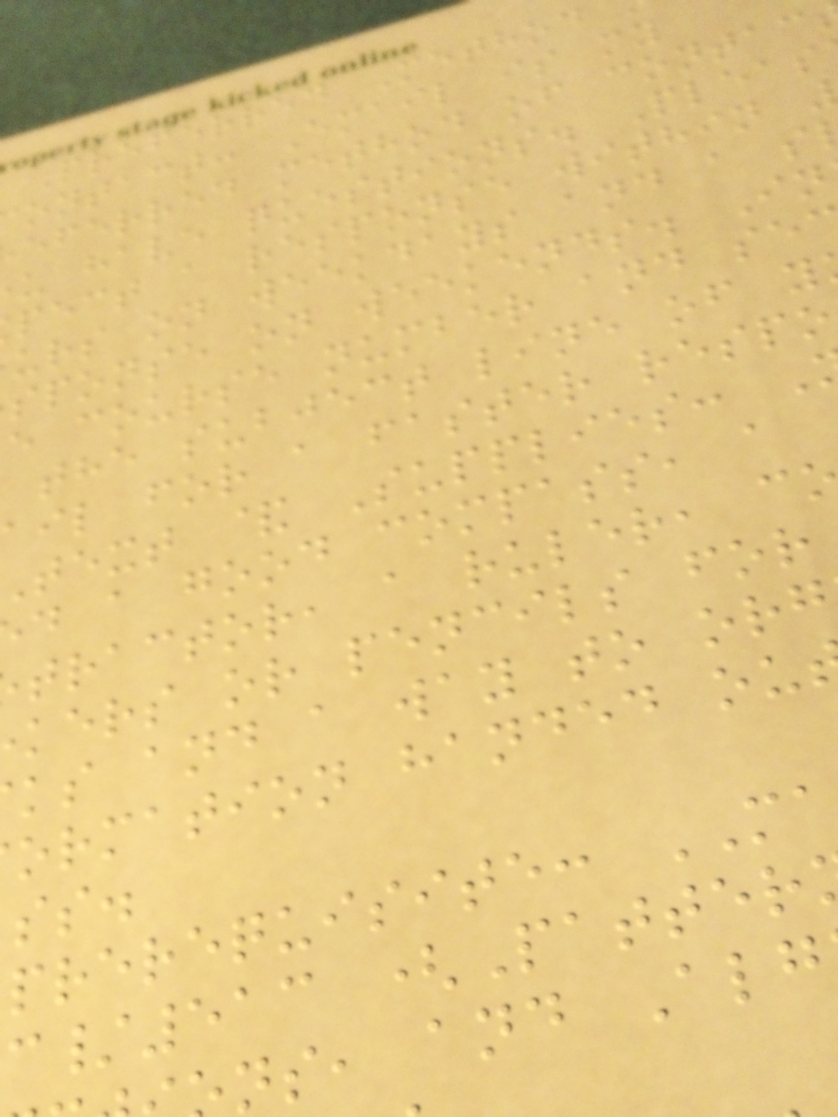Preferred Method
ontact: Email is my
eferred method of contac
u have questions. Pleas
pect a response within
urs on weekdays and a s
sponse on weekends. In
e course number and se
the subject line of y
il for a faster respo
text & Supplies:
d a good compass, a
tractor, a ruler, c
kers or pencils for
ks and a way to org
ormation handed ou
prerequisite:
/513 (Patter
ns, and Alg
